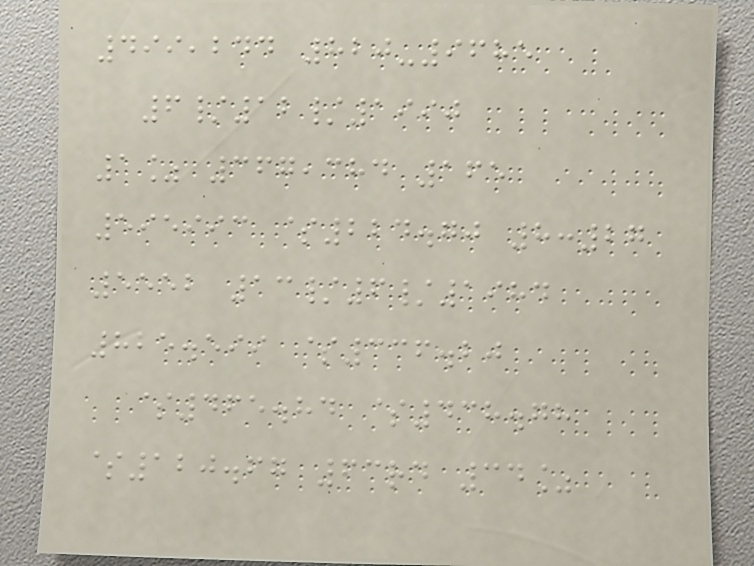499,244 820-9685
6/12/1990
1% 367,384 165
595993 $224.70 8:27
5552 13/6/1984
825.599 $336.20
$465.84 $438.78
$120.67 63rd 34%
